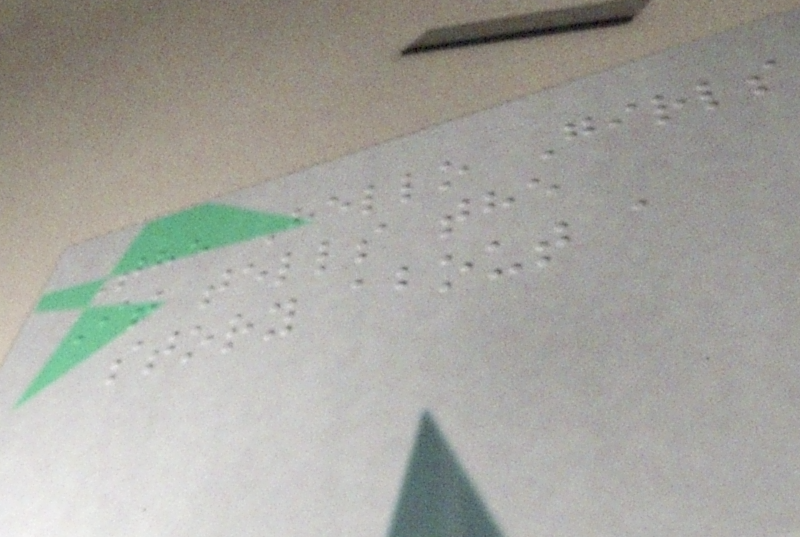The Hello Girls
It tells the
story about a
